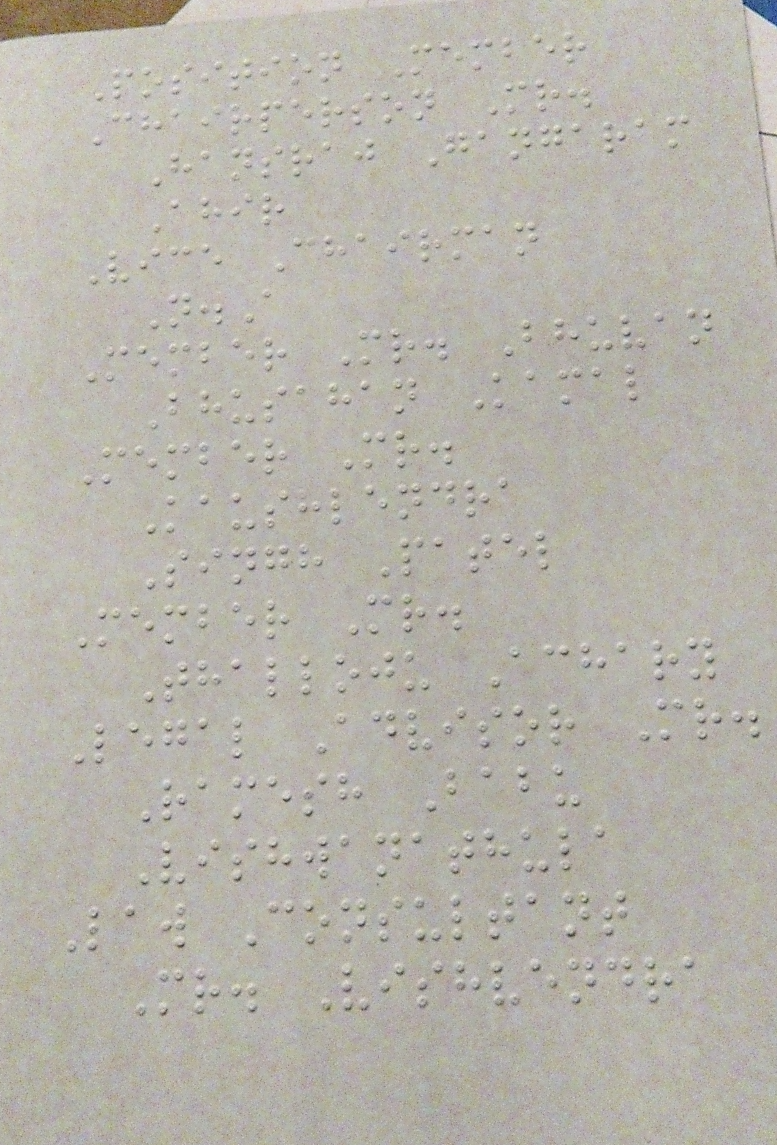Position Member
Chairperson Mr.
Hansraj Gangaram
Ahir
Vice Chairman
N.A
Member Mr. Bhuvan
Bhusahan Kamal
Member Mr.
Kaushlendra
Singh Patel
Member Mr.
Thalloju Achary
Legal Advisor Mr.
Ramesh Babu
Vishwanathula
Law Consultant
Mr. Vishvendra
